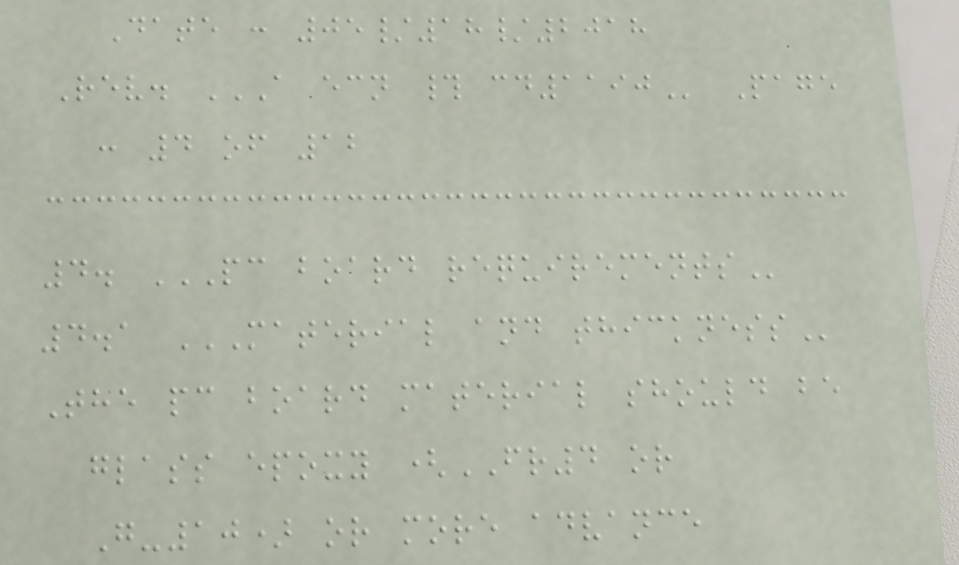Date : 05/18/2018
Rev. A ECN # CD1190 Page
: 4 of 12
4. PC BOARD REQUIREMENTS
4.1 MATERIAL AND THICKNESS
The pc board material should be
glass epoxy (FR4 or
G-10) or more advance
